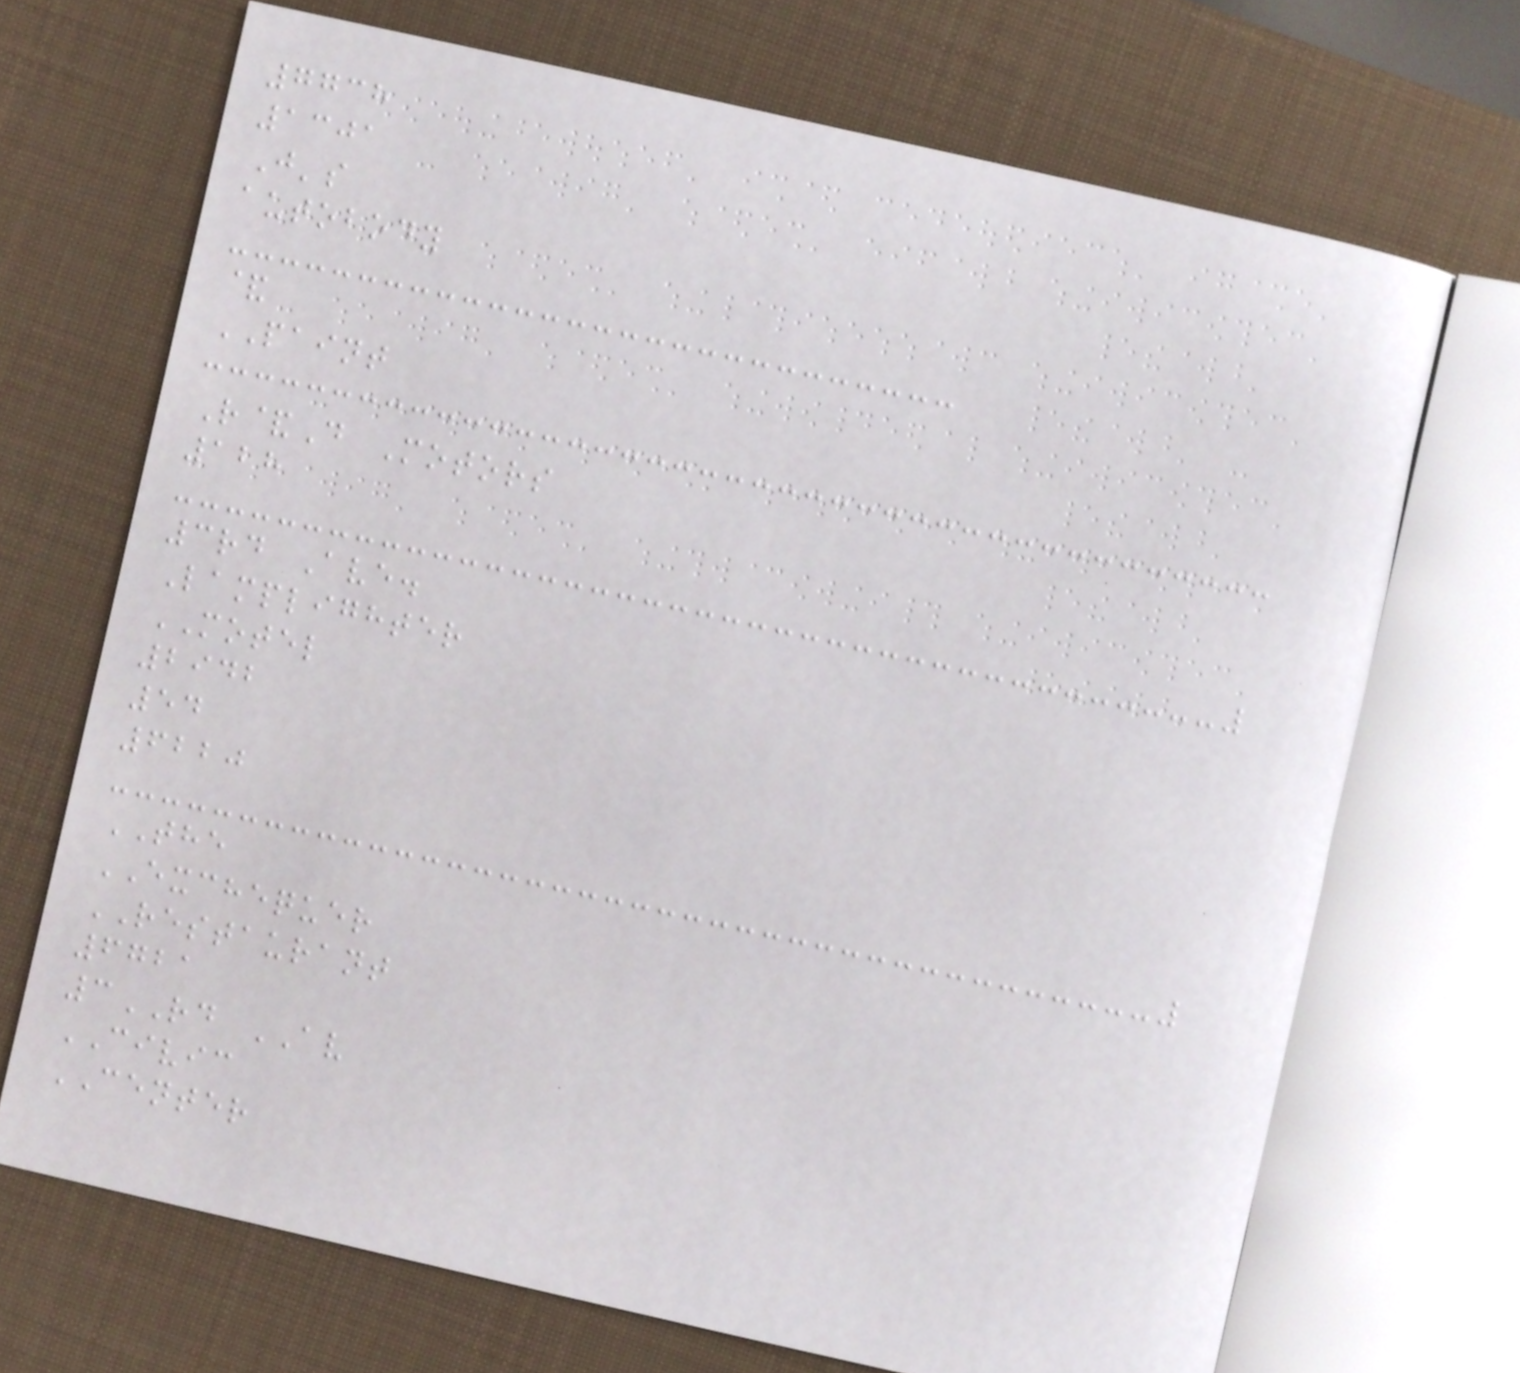7738
1301
J's
autobody
&
PAINT
R&D Motors
128
3rd Ave.
Lamplighter
MOTEL
2942
54
6220
THE
EXCHEQUER
RESTAURANT
6721
3RD AV
CIVIC
CENTER
